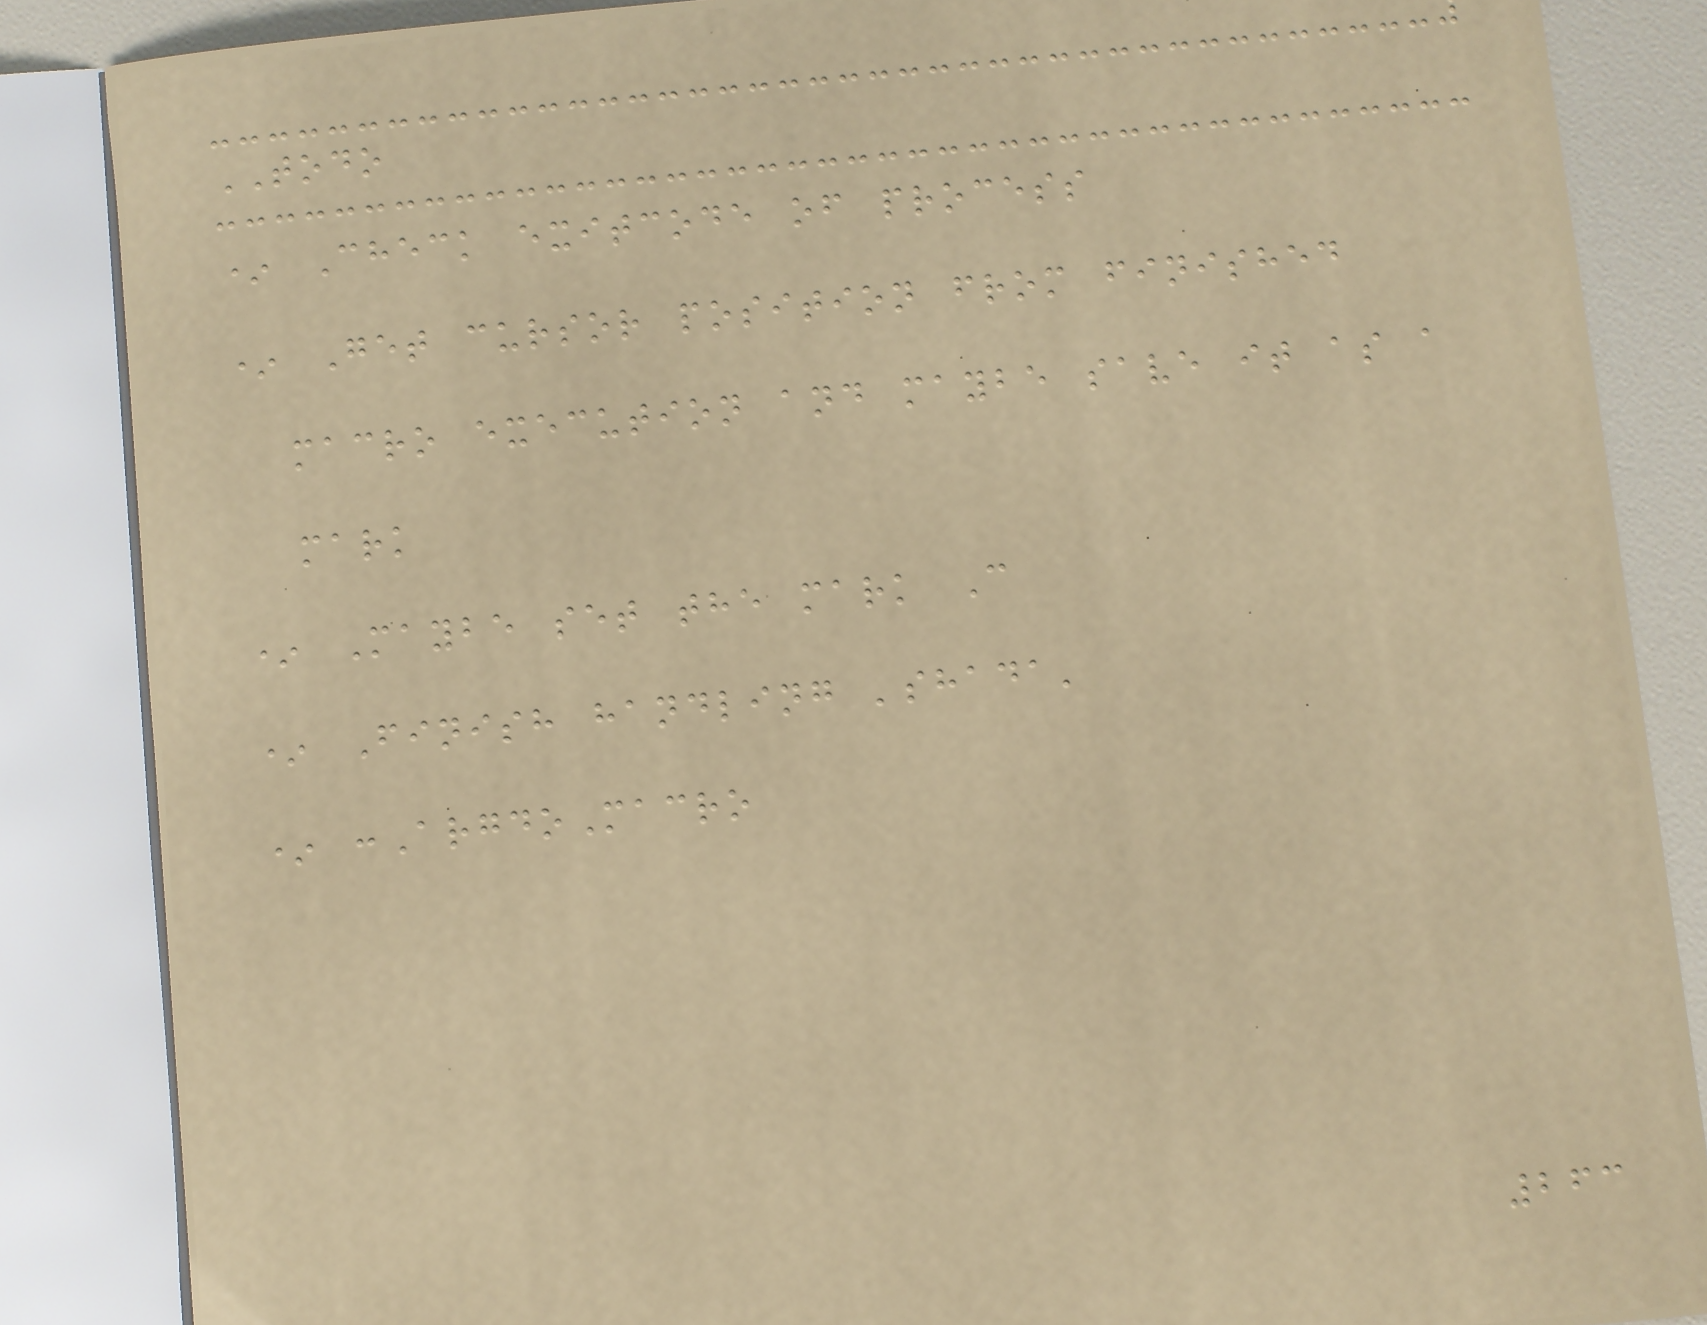TODO
* Check exitcode of process
* Get cursor position from finished
macro execution and maybe save it as a
mark
* Maybe set the mark C
* Finish handling 'shada'
* :ArgdoMacro
263
